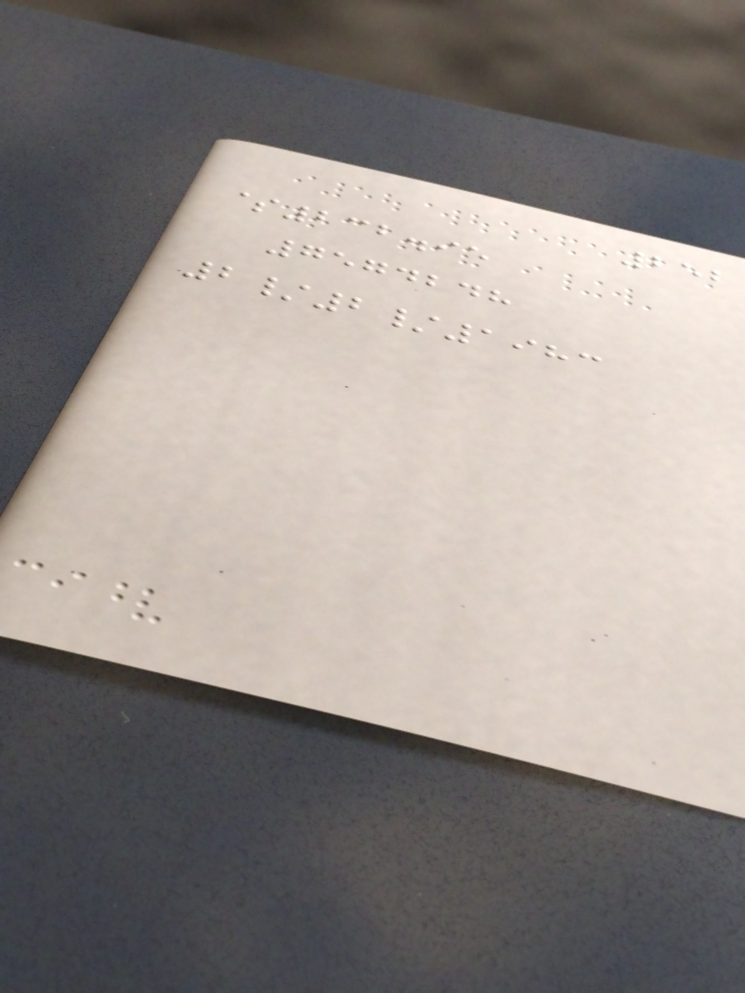252
$232.95
7574248
2/2/1983
